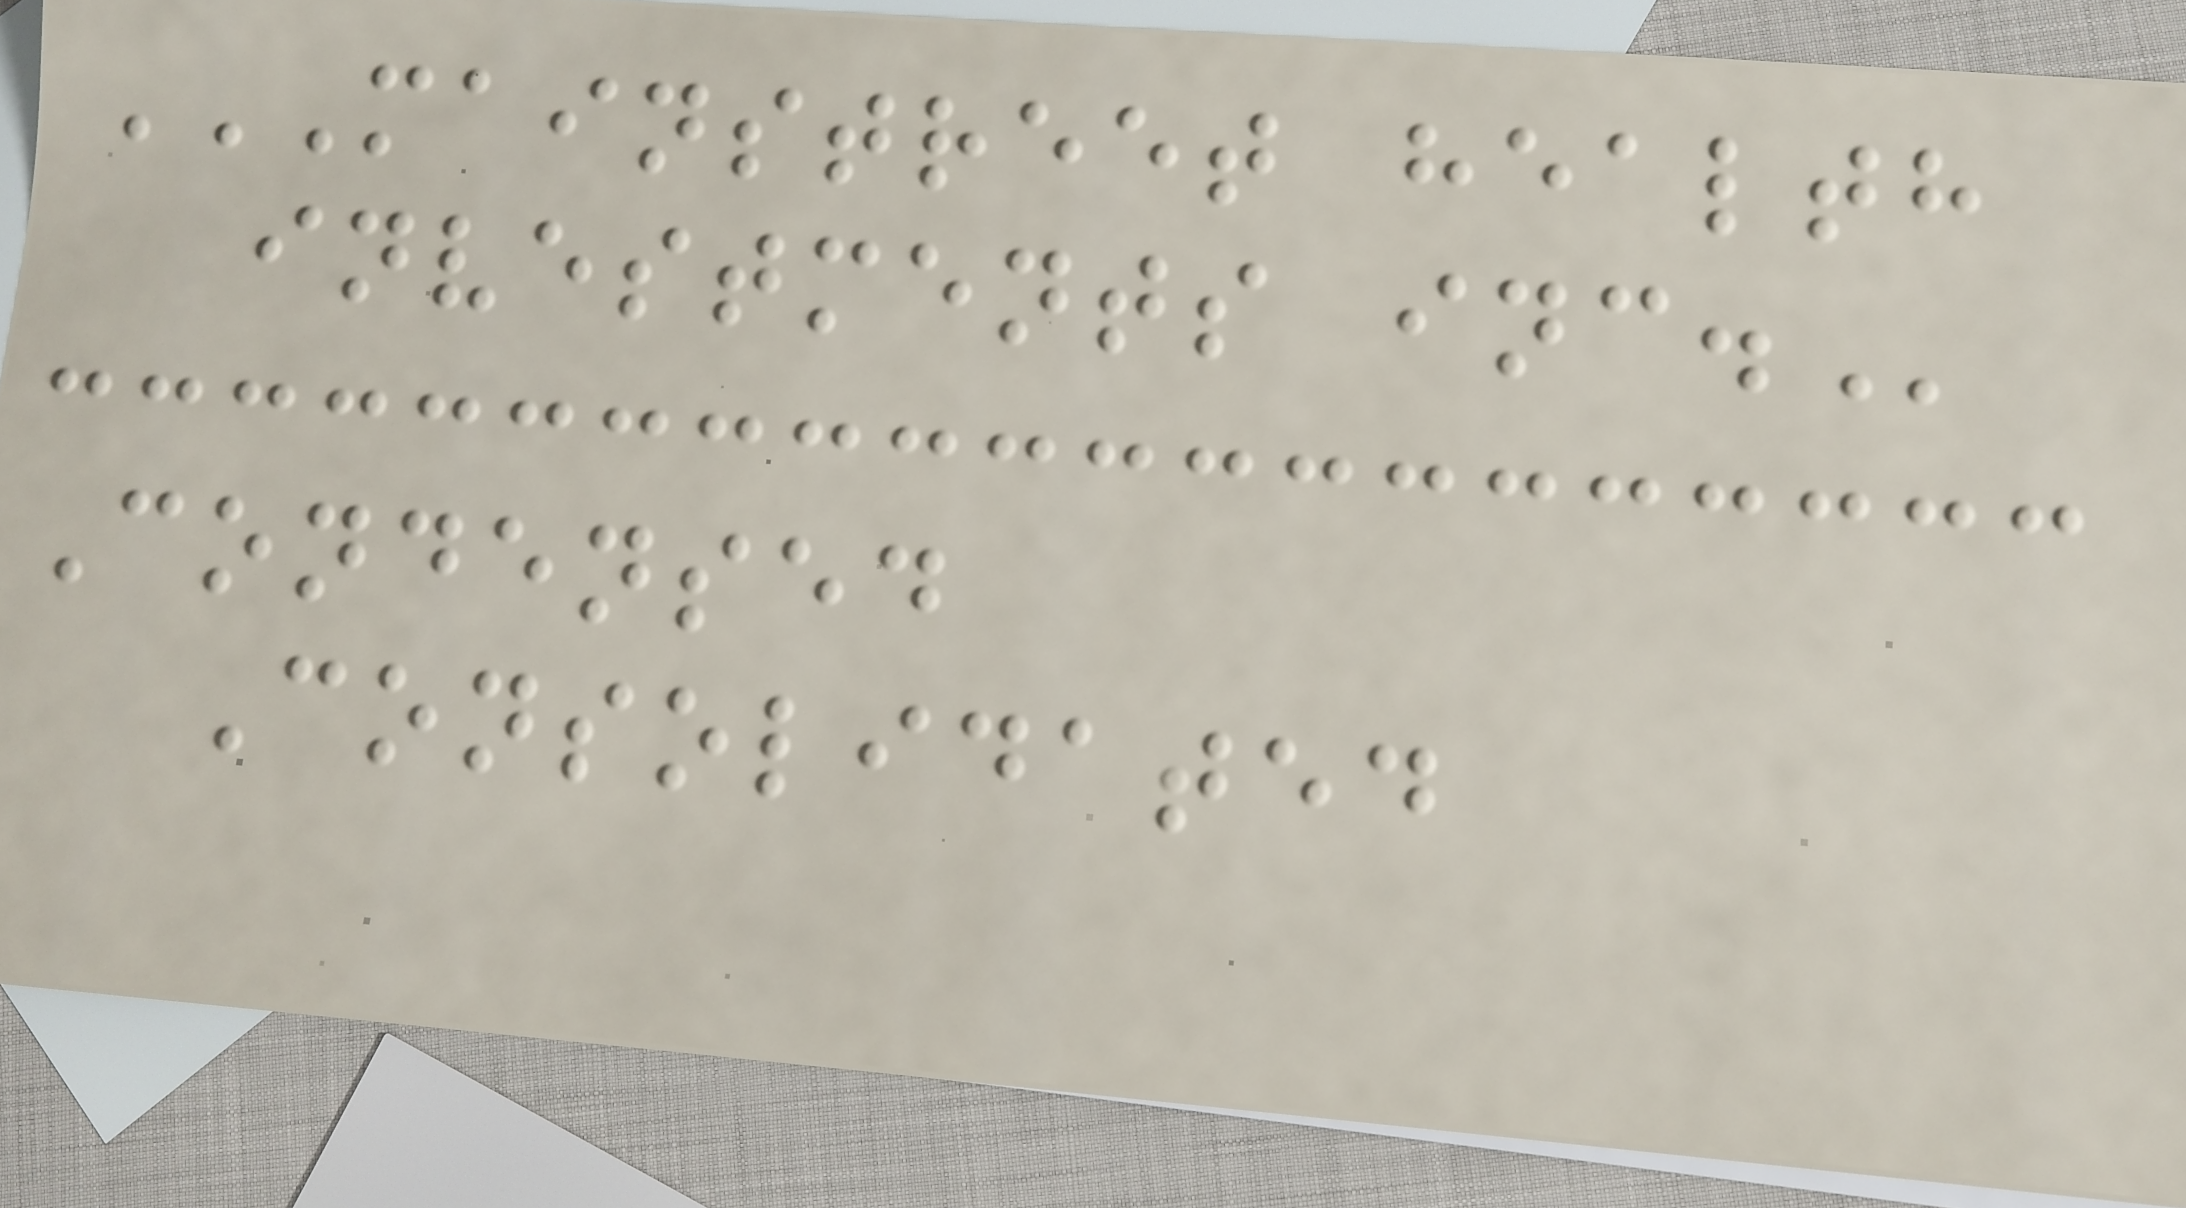MAINSTREET HEALTH
INVESTMENTS INC.
Condensed
Consolidated
